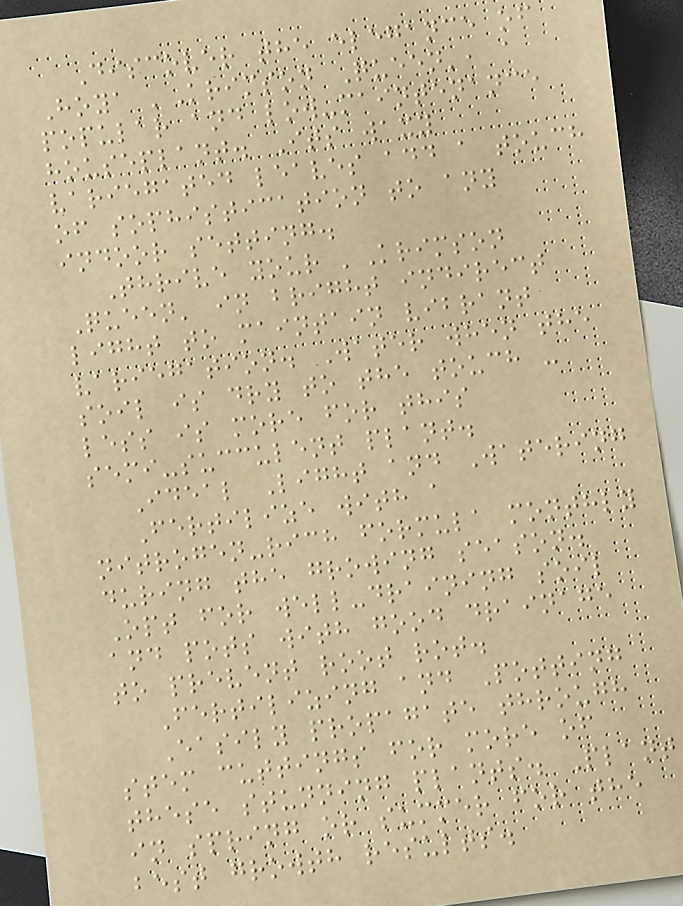Discover the elegance of
Hoya 'Krimson Queen', a
popular and low-maintenance
houseplant. Its waxy
variegated leaves add a touch
of sophistication to any
indoor setting.
Thrive your 'Krimson
Queen' in bright indirect
light to maintain vibrant
variegation. Water when the
soil is dry to the touch -
less is more for this
semi-succulent plant.
Ideal Light and Watering
Fertilize with a
nitrogen-rich formula monthly
during the growing season.
Opt for well-draining soil
and pots with good drainage
to prevent root rot.
Fertilizing and Potting
Easily propagate through
stem cuttings for more of
these stunning plants. Plant
in spring or summer for the
best growth results.
